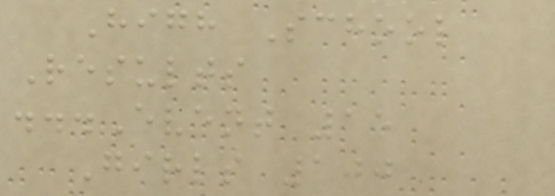High School
Results
...Event 15
Girls 100
